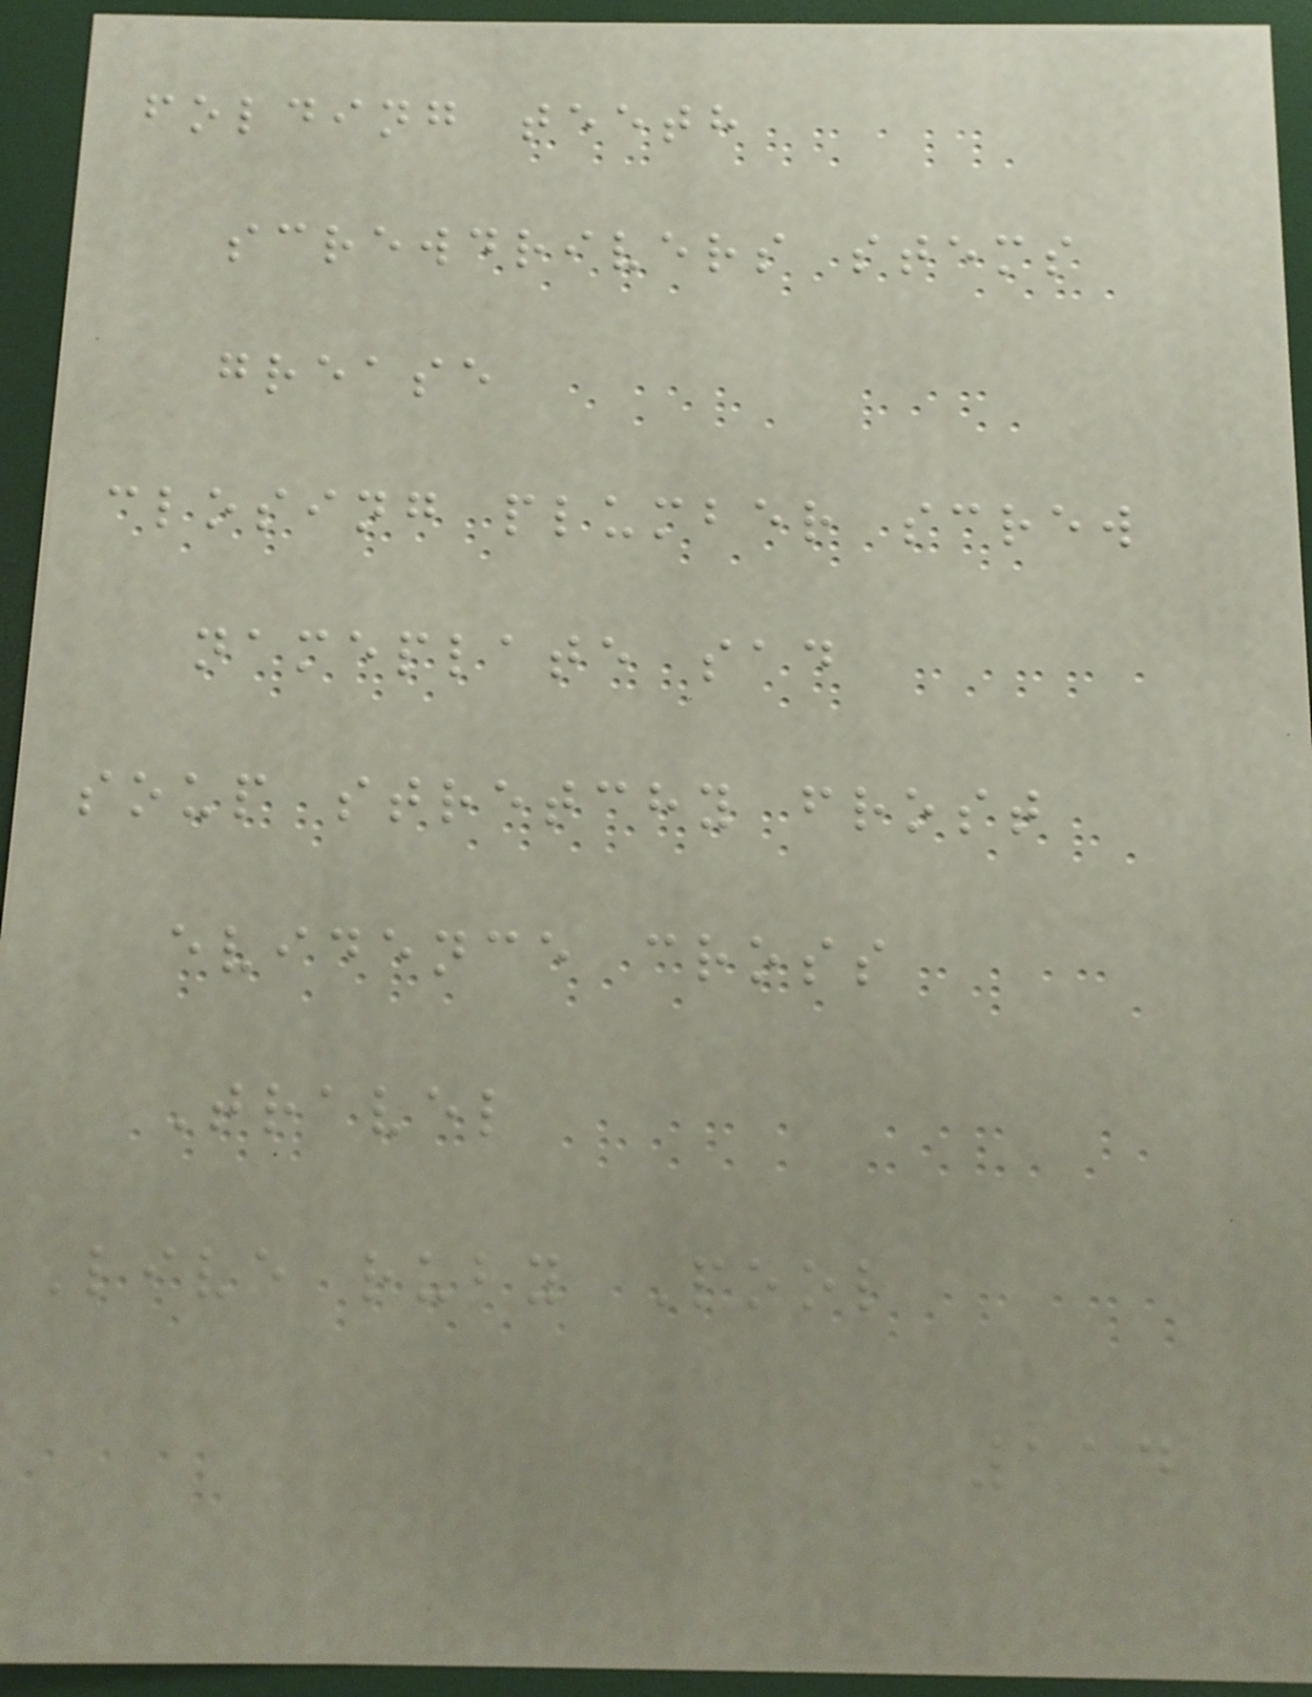folding teeth
screwdrivers stems
grease
closing plumber screw
nameplate sad
soup stretchy frost
evidence cross
Travel
Live ruby Pool
114
